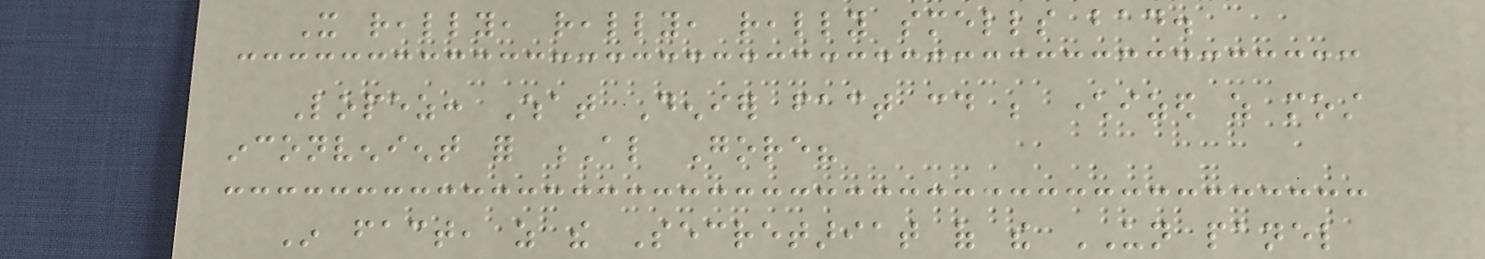It really, really, really smells bad.
Lopez: What Denier fact could be characterized as most
inconvenient for Al Gore?
In fact, as the Secretariat of the UN panel
